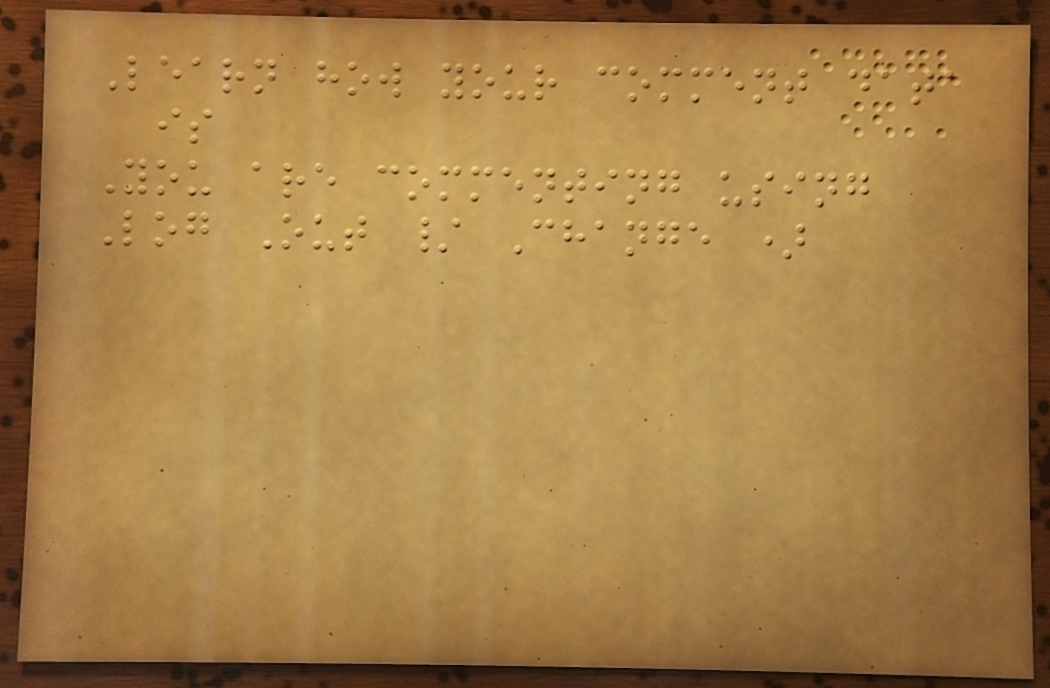Learn how your comment data
is
You are commenting using
Log Out / Change )
